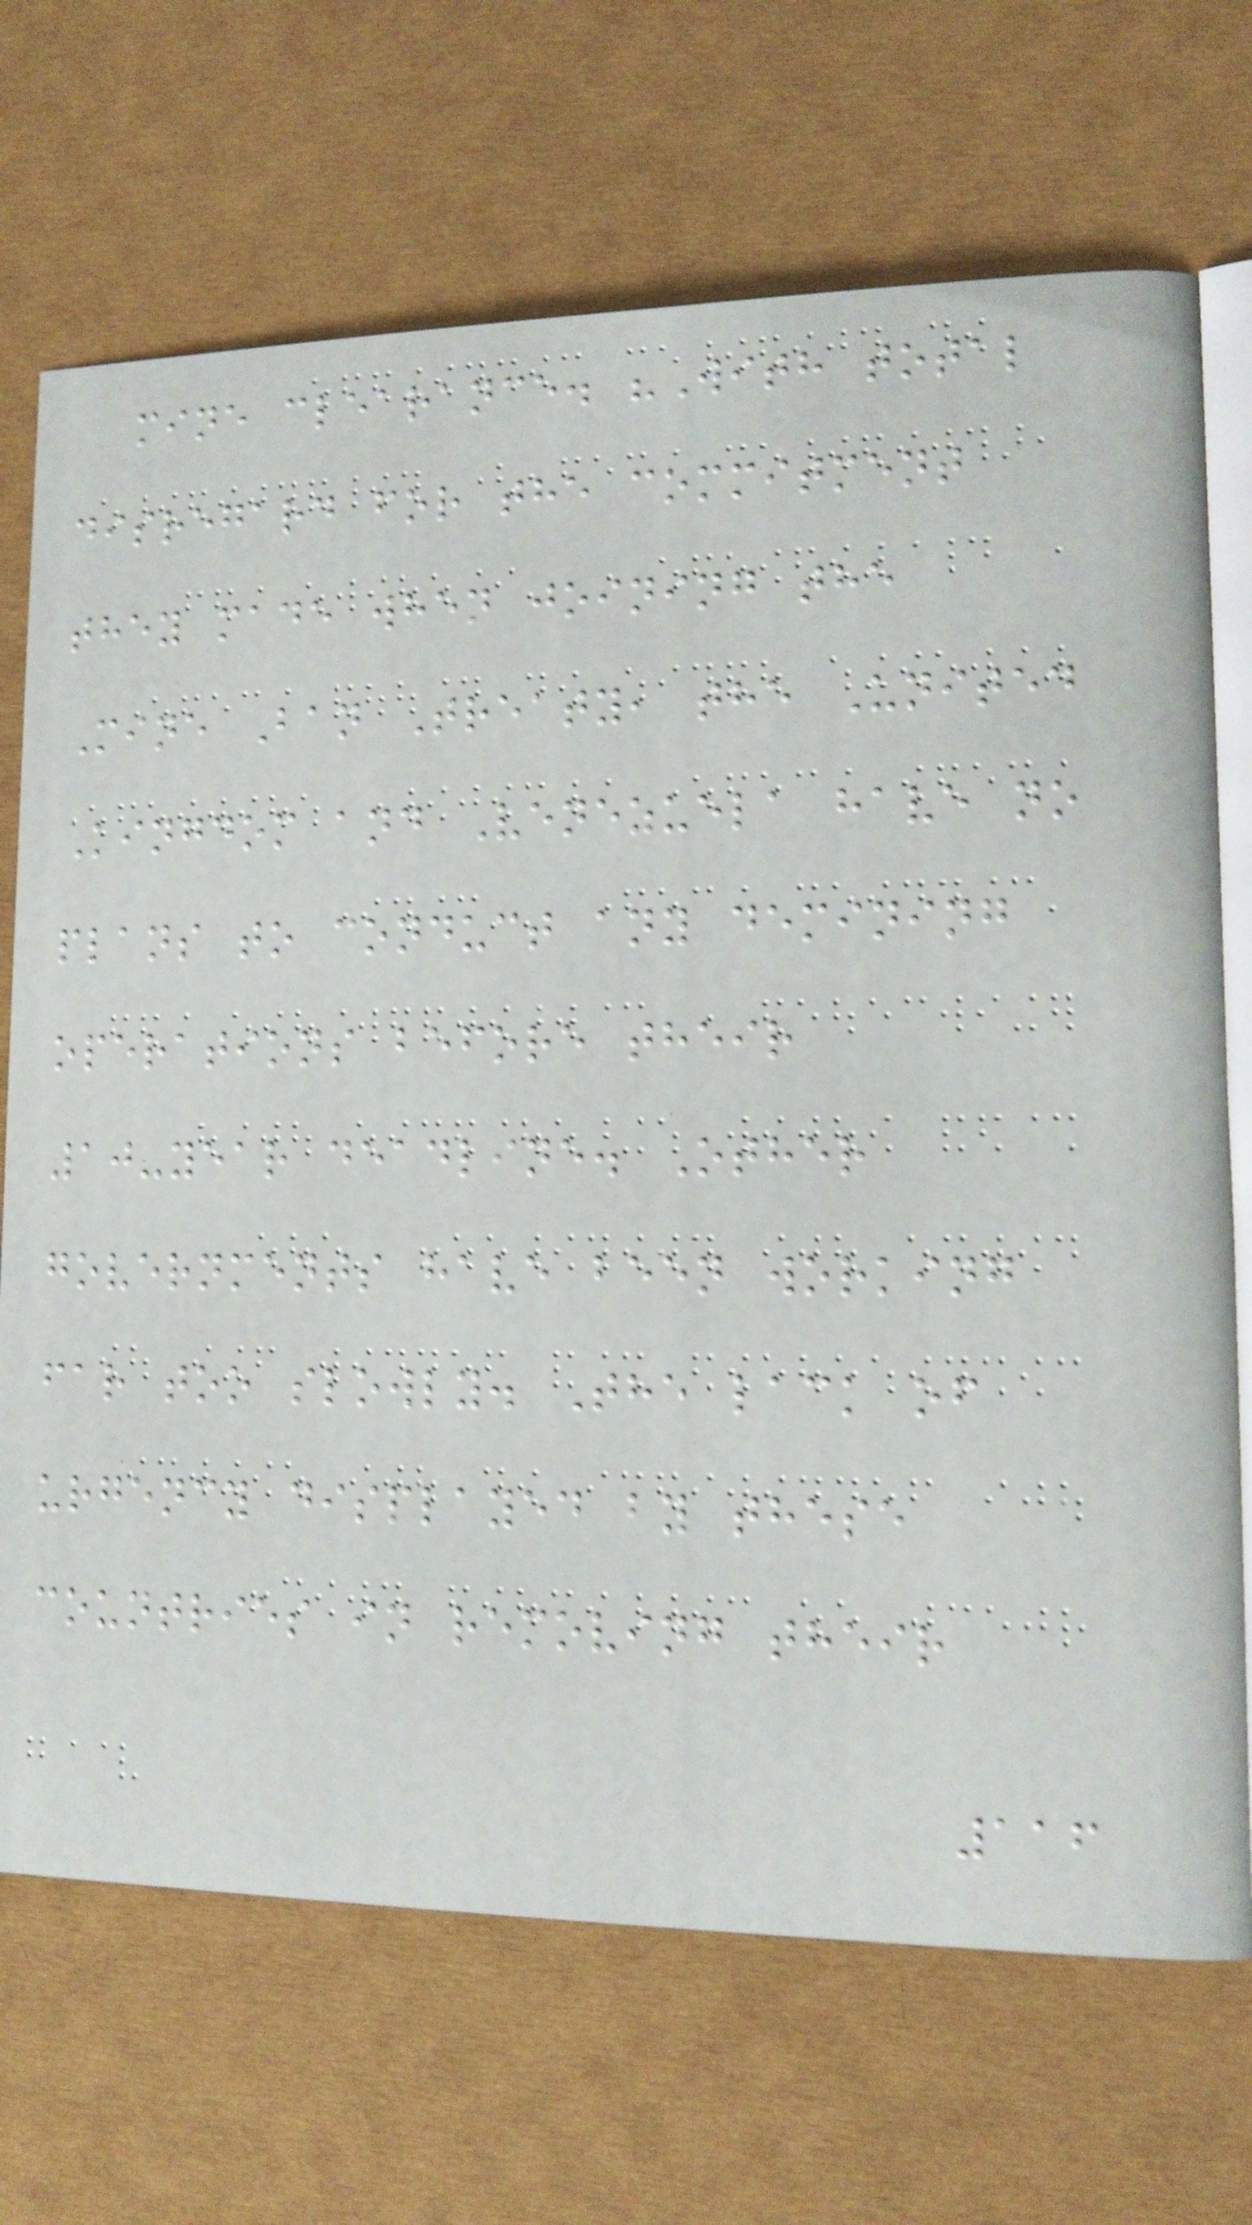mine clearance. "With total
disregard for the commitment
they made when joining the
Mine Ban Treaty, the United
Kingdom and Venezuela have no
plans to conduct any demining
operations before their
10-year deadline. Other
governments have been working
far too slowly. The lack of
urgency displayed by these
countries in removing their
116
